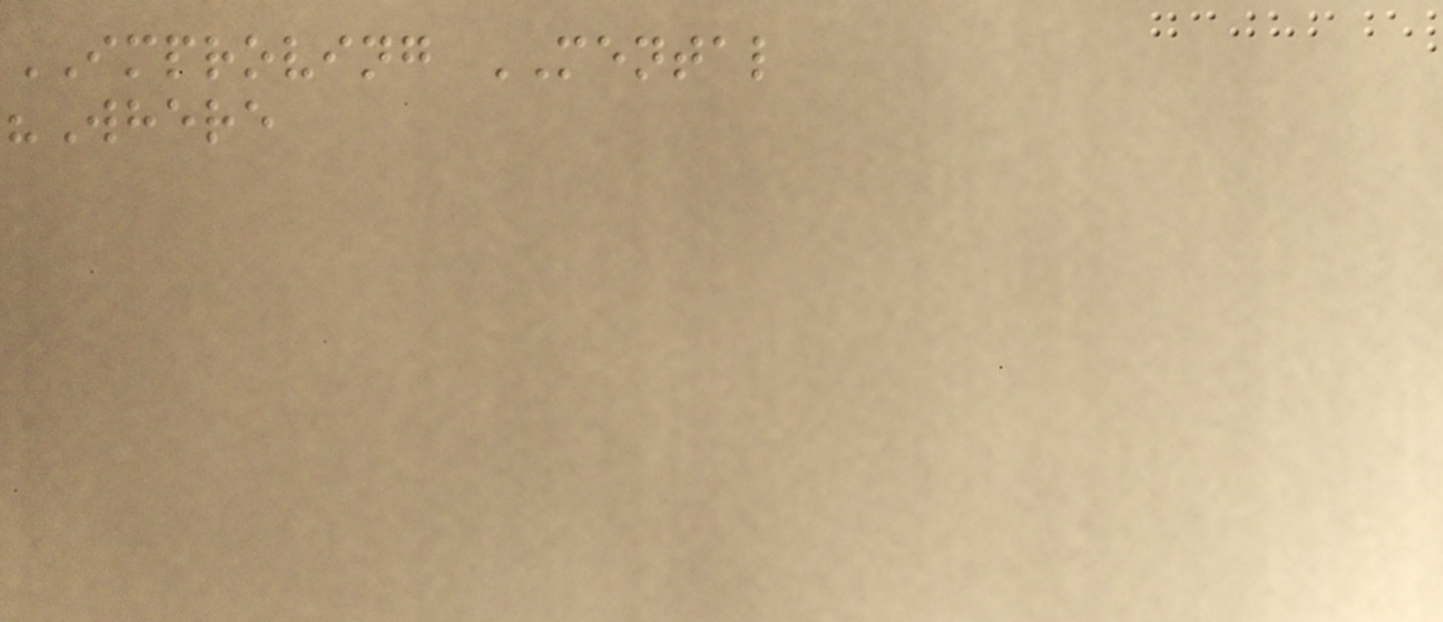IMPROVING MENTAL
"Where
